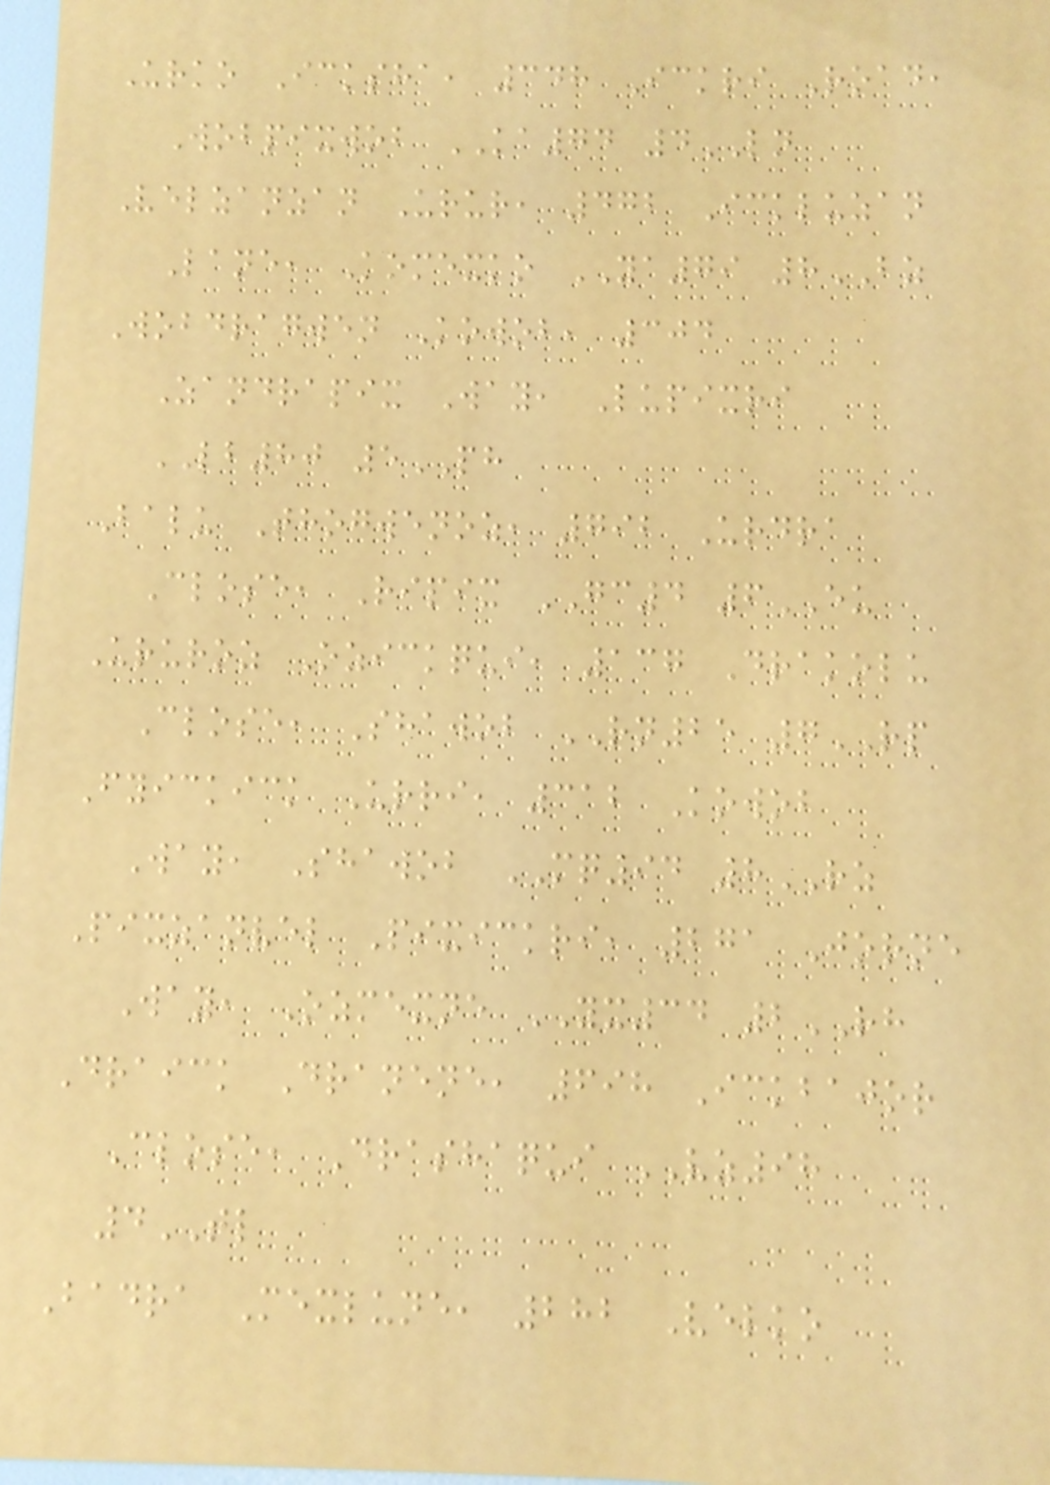Urko Icksha, 348 Ickri Road,
Wobpixwob KA74 4LN
Velzanzan Urur, 472 Ickluzan
Lane, Komexko YA79 8BZ
Wobdragwen Kowob, 304
Zandrapix Way, Lupixri
LB80 5PH
Balu Thogwenoz, 792 Urdra
Close, Ripix GC4 6EU
Ururoz Ozickqui, 137 Drakolu
Close, Shawob RN25 7RP
Fyickick Urri, 312 Kowob
Way, Shawob MQ94 8RZ
Pixzanvel Pixickri, 271 Jorne
Way, Ozmexne YX34 2RH
Draick Dranene, 698 Ickbajor
Close, Drashaqui VZ98
4TL
Badra Mexlune, 282 Velko
